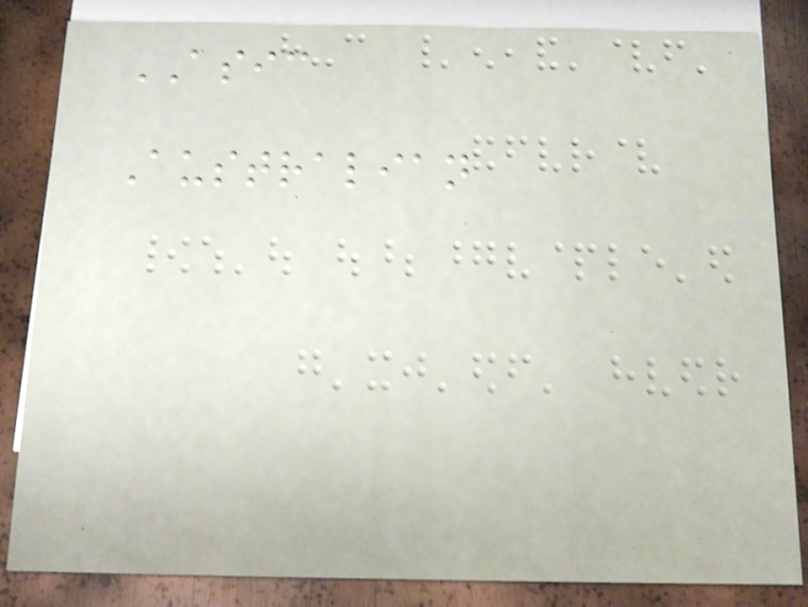ASIC
Australian
